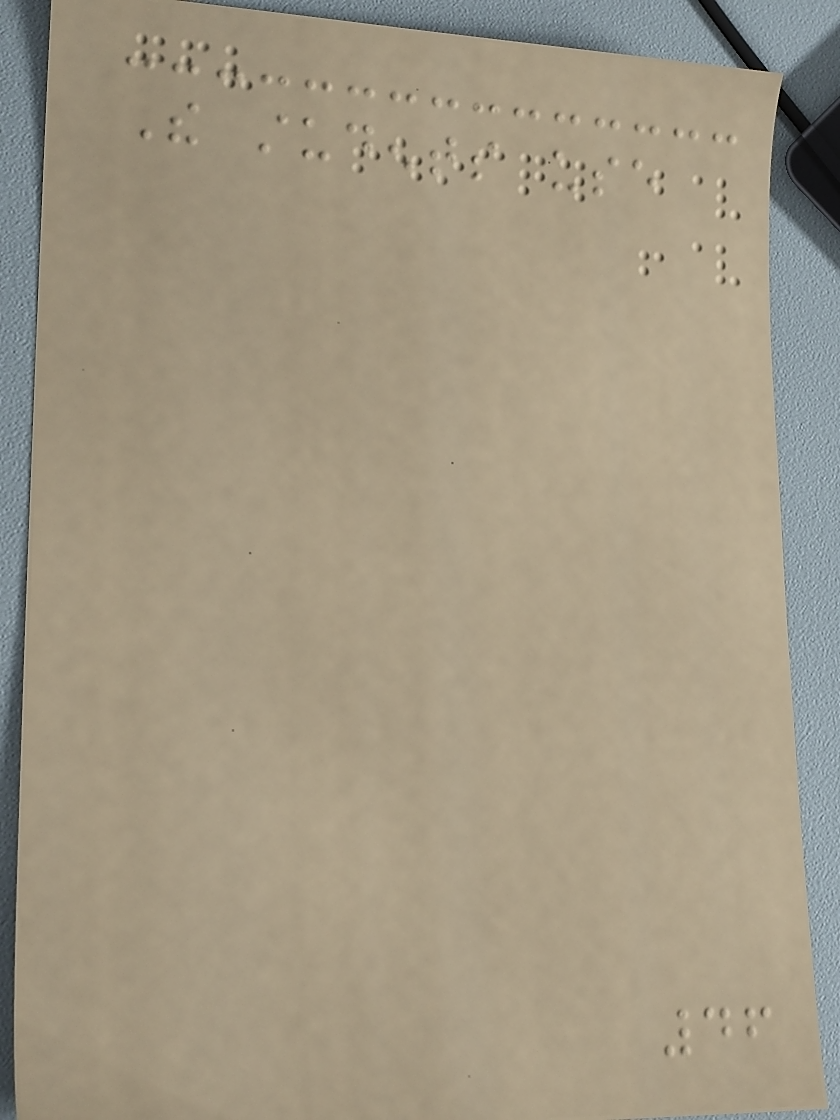The students use
46
